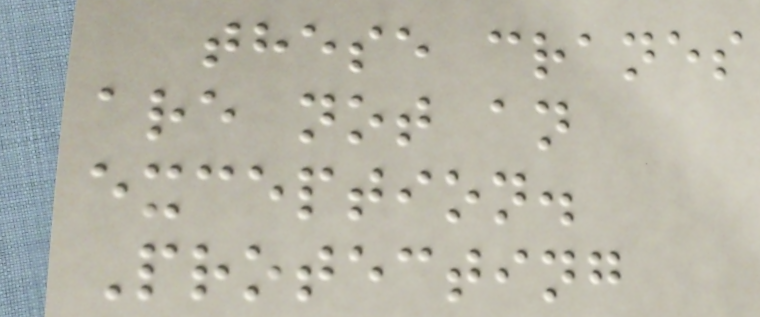these cranes
are not an
exception.
Protecting
